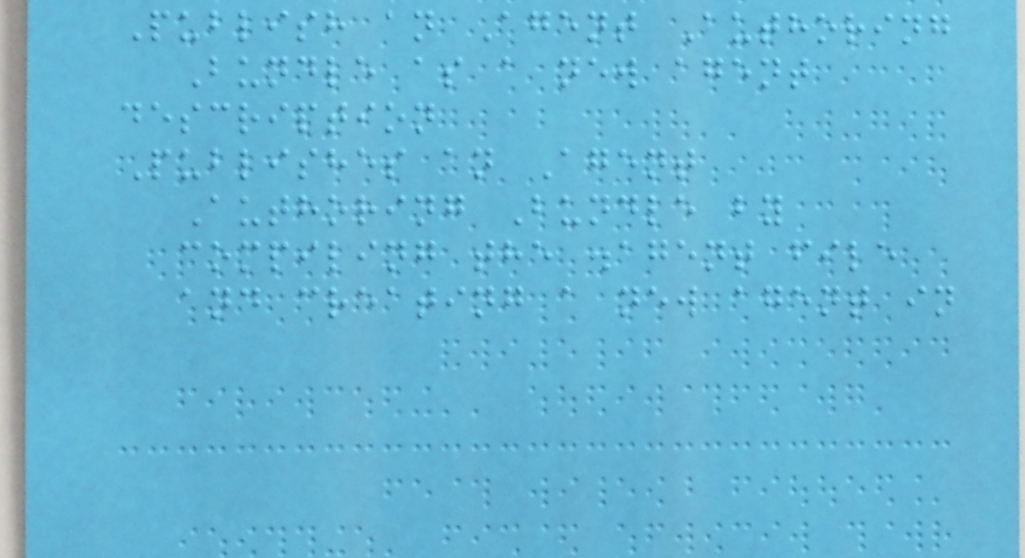Publish an Agent Authoring
Bundle as a new agent
description
Publishes an Agent
Authoring Bundle by
compiling the .agent file
and creating a new agent in
